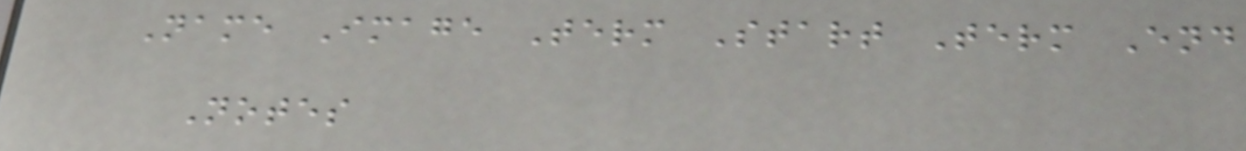Name Image Term Start Term End
Notes
